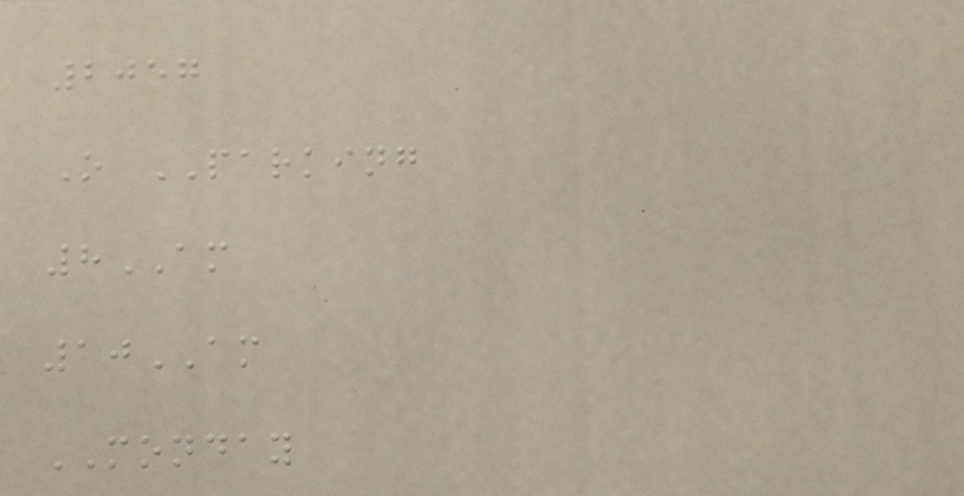2057
O PARKING
8AM
10AM
MONDAY
